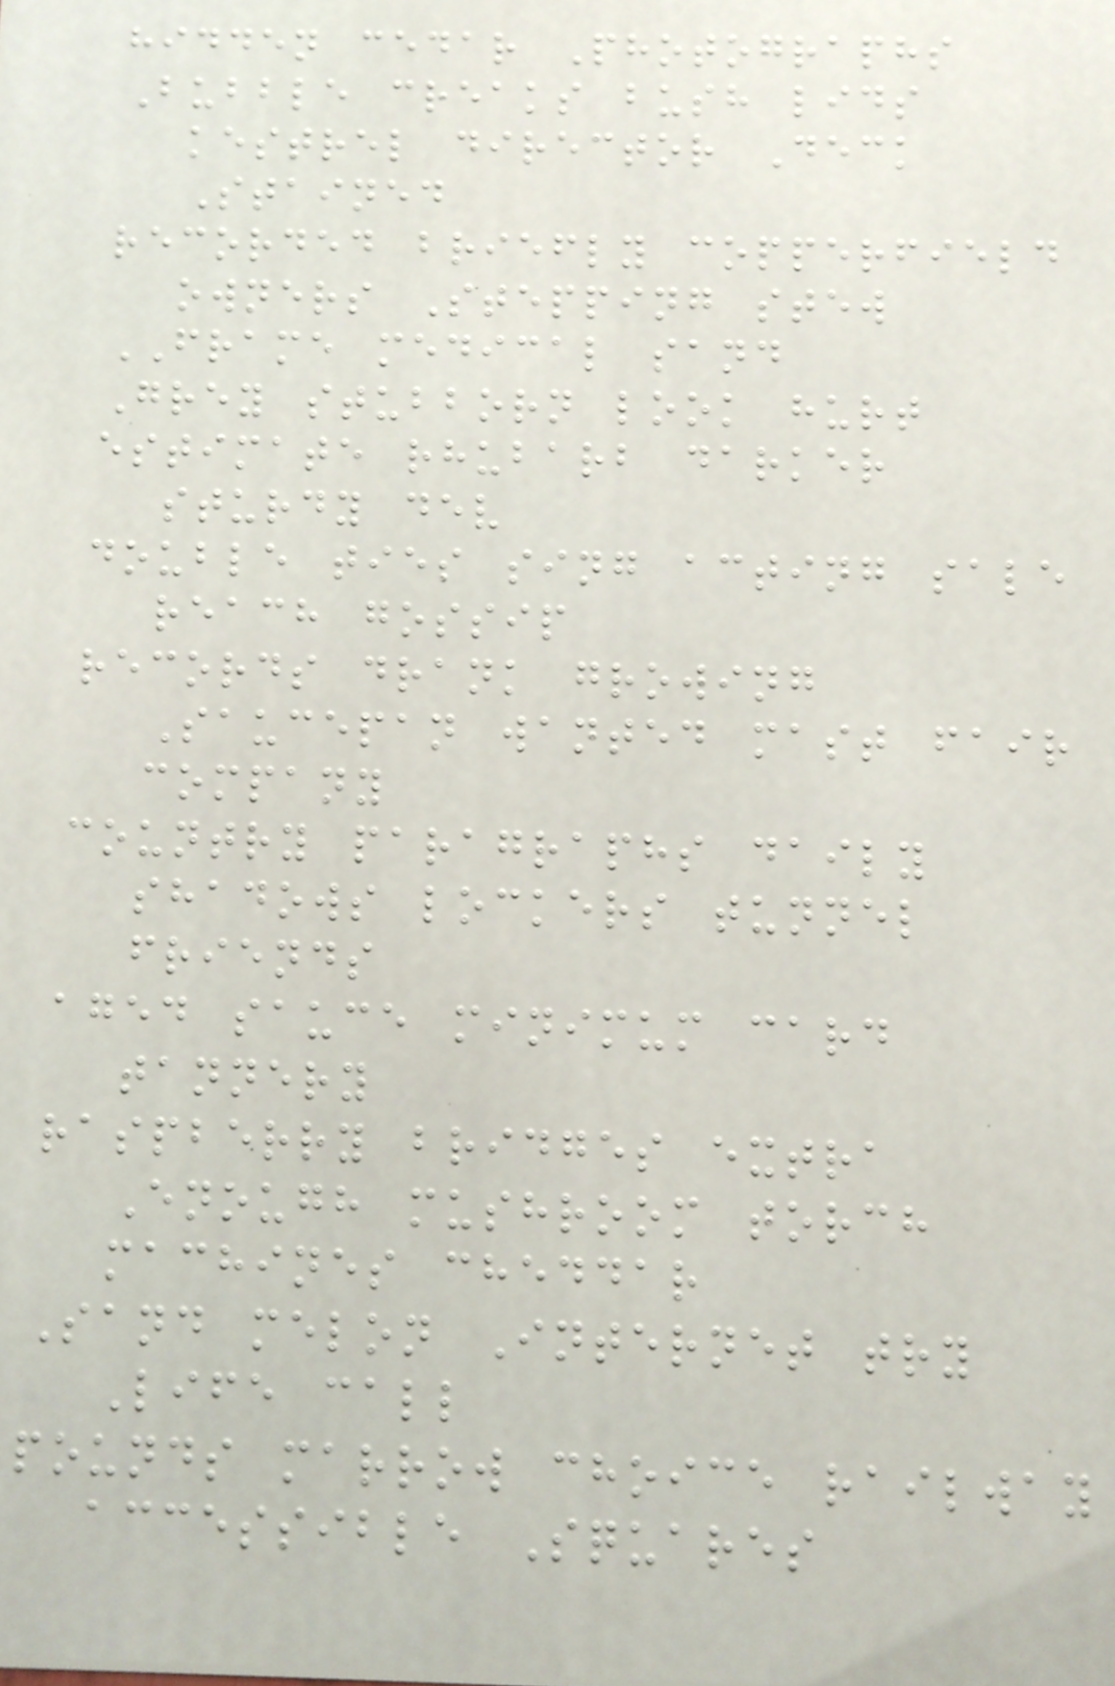hidden cedar Photographs
Bubble creaks bush lids
kestrel director Deck
Stained
recorded briefly copperfield
owners Stepping stew
FRAME medical sand
Grey stubborn look hurt
estimate rhubarb darker
sturdy dev
double ties sing acting sale
reach gossip
records drank growing
Saucepan wanted mast fair
company
country paragraphs daily
shadows lockers tunnel
friends
aged sauce minimum card
tannery
raspberry bridges extra
Enough mushroom torch
machines cheddar
Sand melon Internet try
Life call
pounds marrow choice railway
accessible Squares
